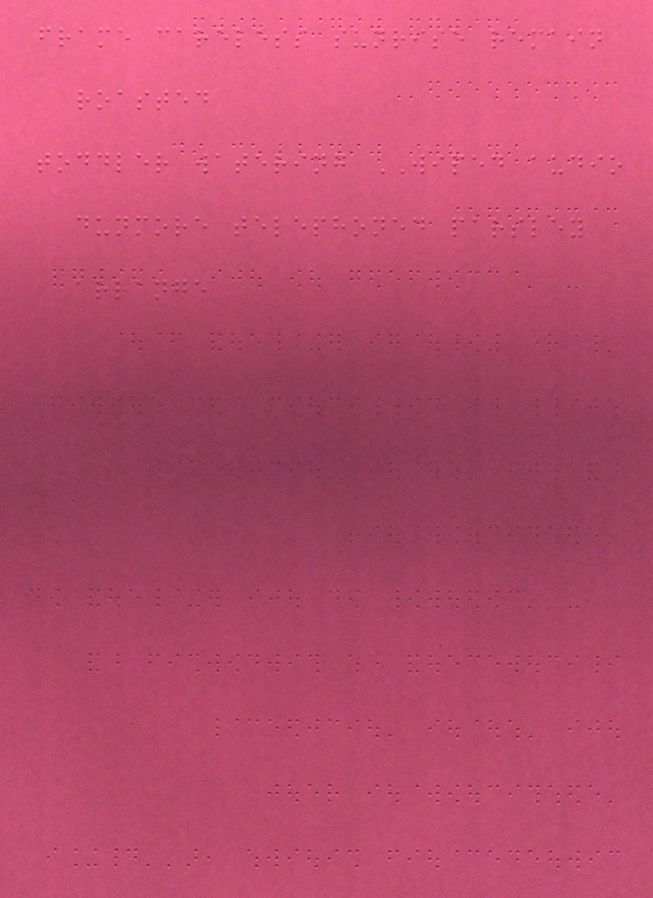frame careless sunrise remain
roasted
toddler watering WIPED audio
dunmore telephoned parsley
arrange
